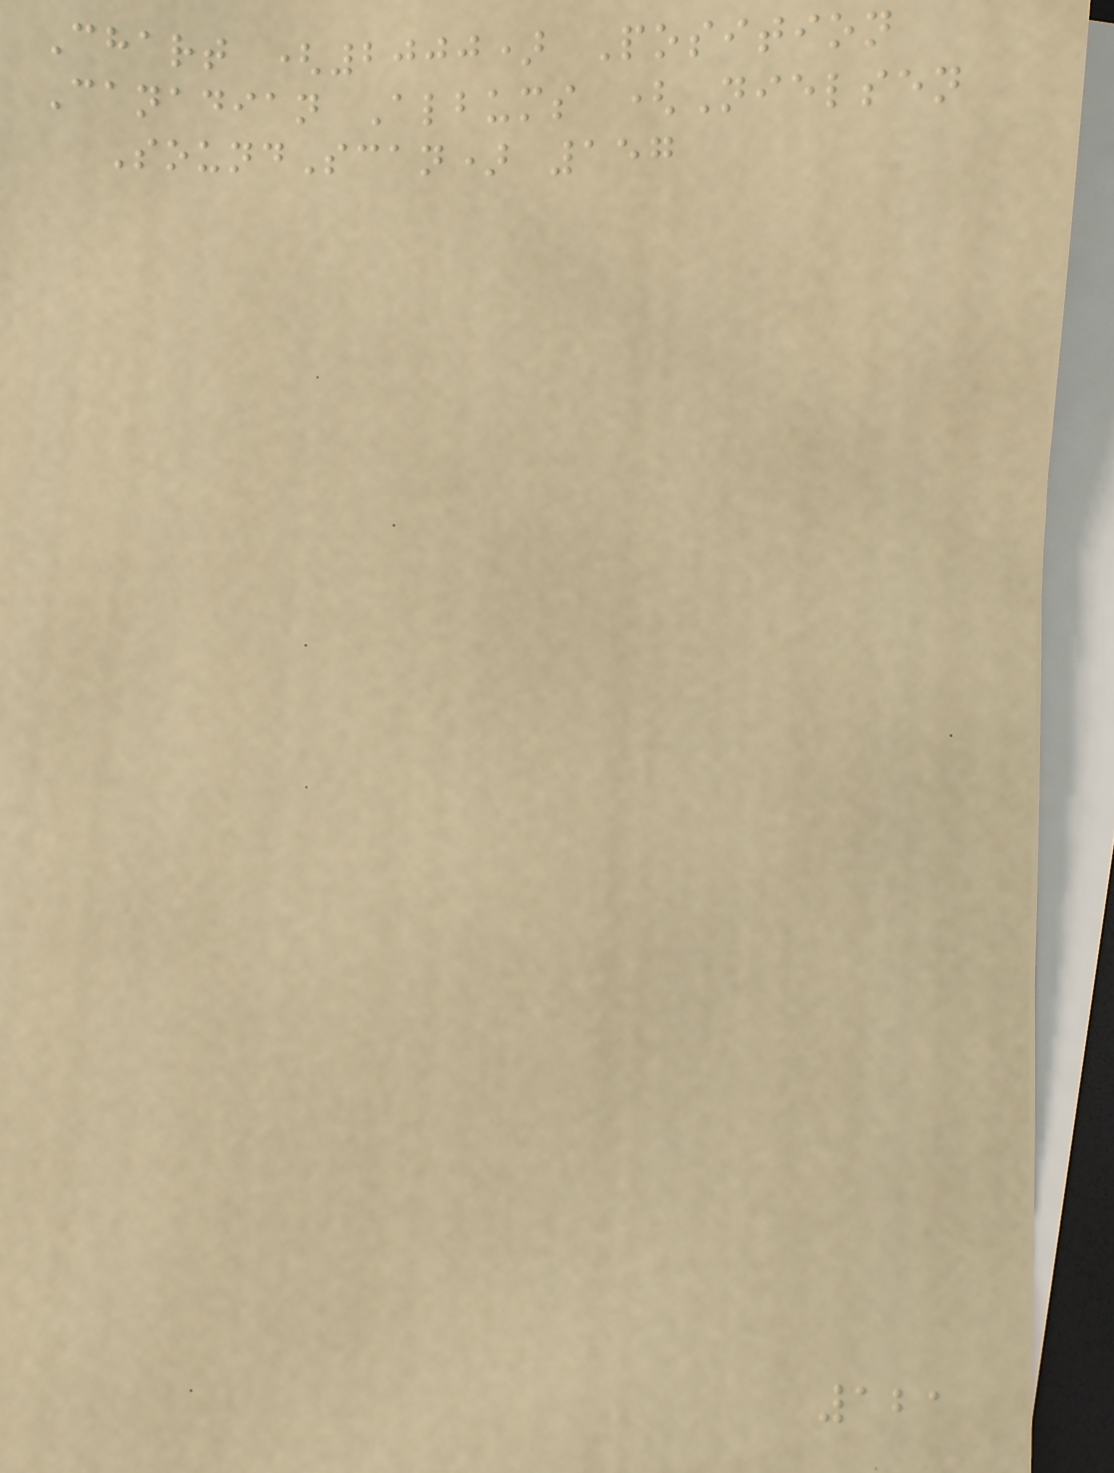Chart (2000) Position
Canadian Albums (Nielsen
SoundScan) 157
121
